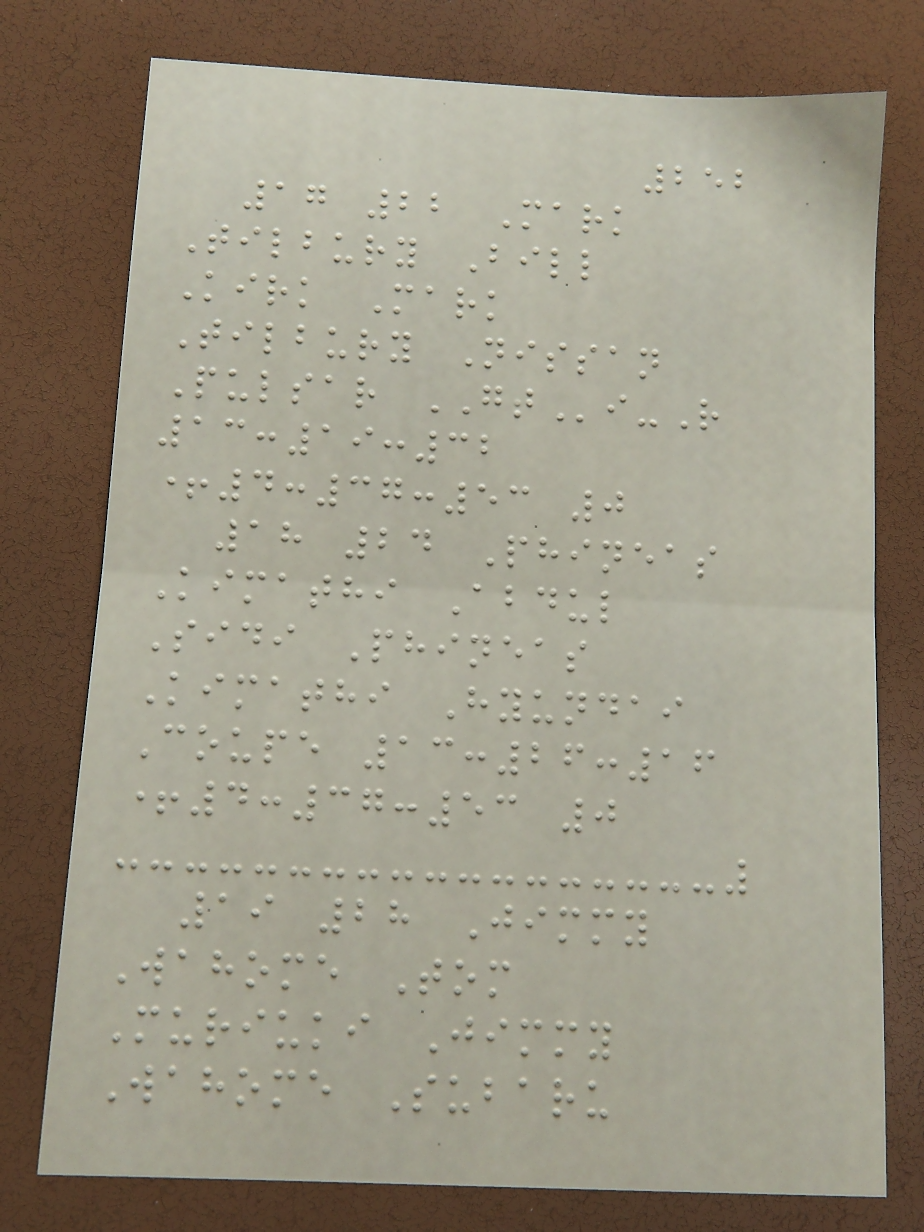252
17 22 Mark
Tilbury Bill
Kirk Mark
Tilbury Nissan
Pulsar GTi-R
13:19:32
+4:37:53 0
18 24 Phineas
Kimathi Abdul
Sidi Phineas
Kimathi Hyundai
Coupe 13:26:16
+4:37:53 0
19 28 Jimmy
Wahome Tom
Muriuki Jimmy
Wahome Subaru
